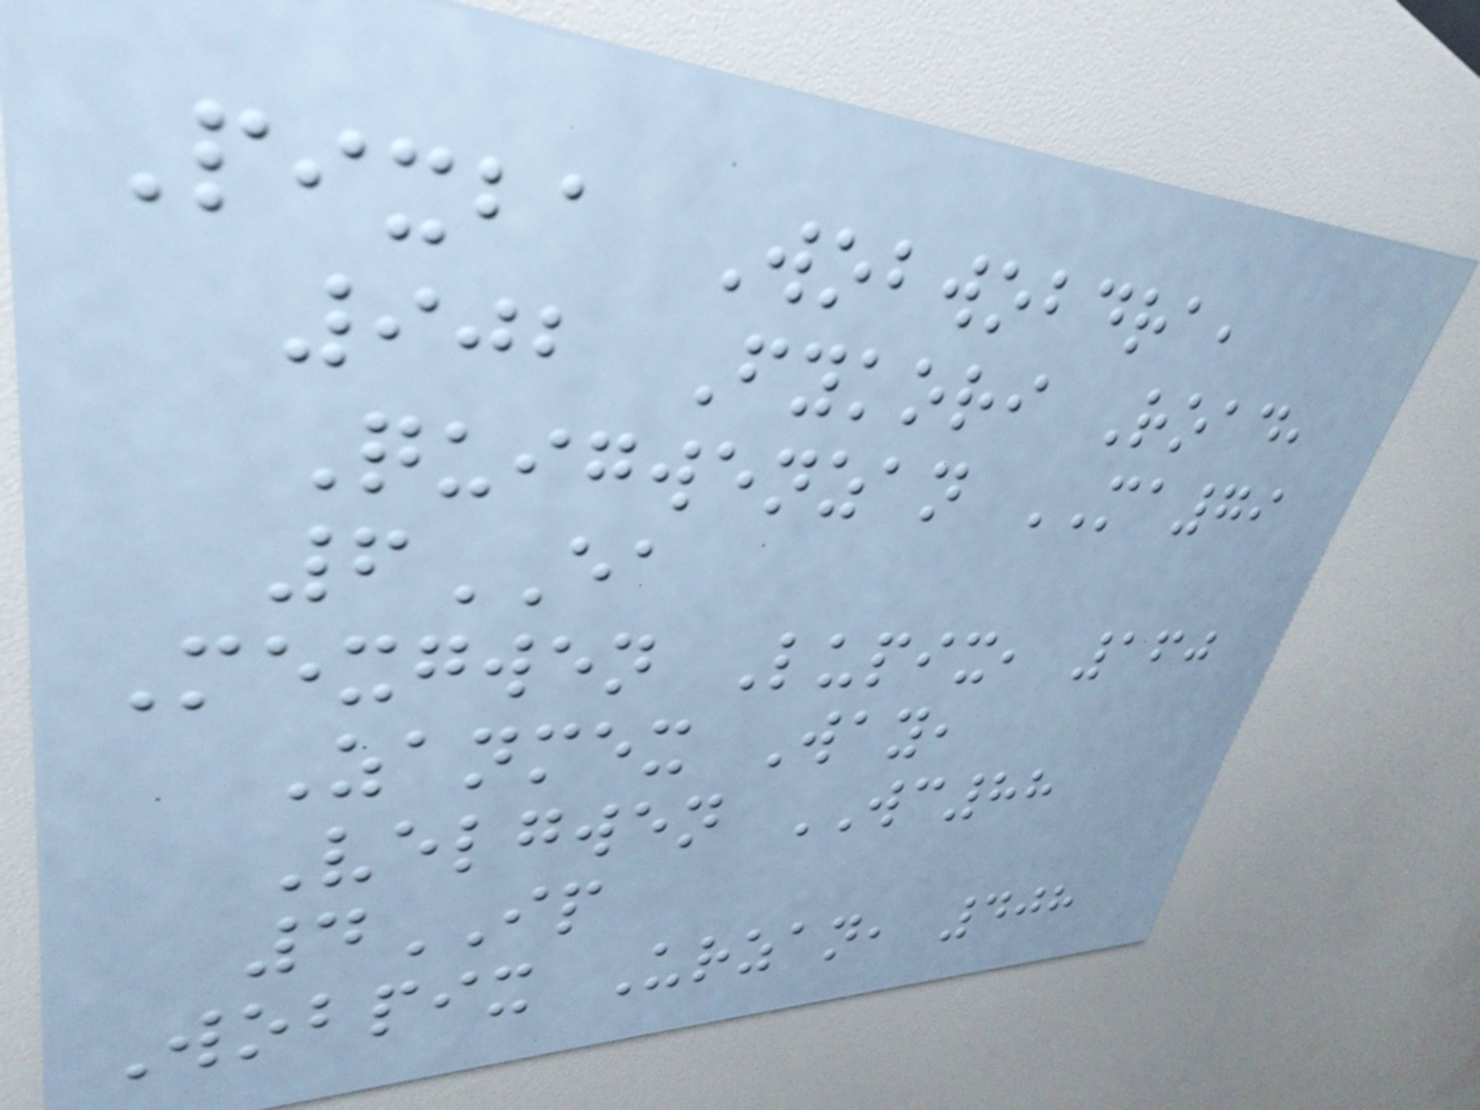Pixba Wobwobdra,
902 Fykori Road,
Quigwenzan MA79
6EA
Mexgwen Lupix, 160
Zanmex Way,
Velgwen WC88
4IP
Wobpix Urzan, 408
